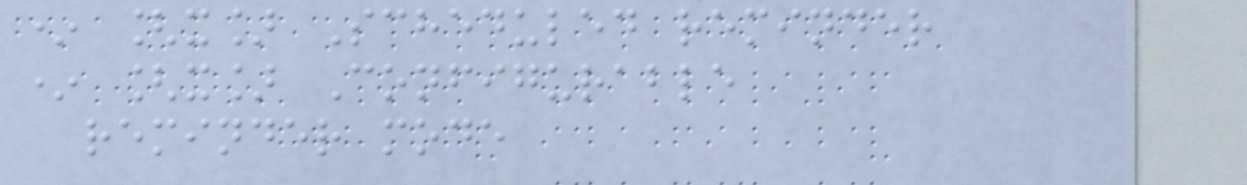* [x] Scheduled reminder
* [x] Configurable
reminder mode
